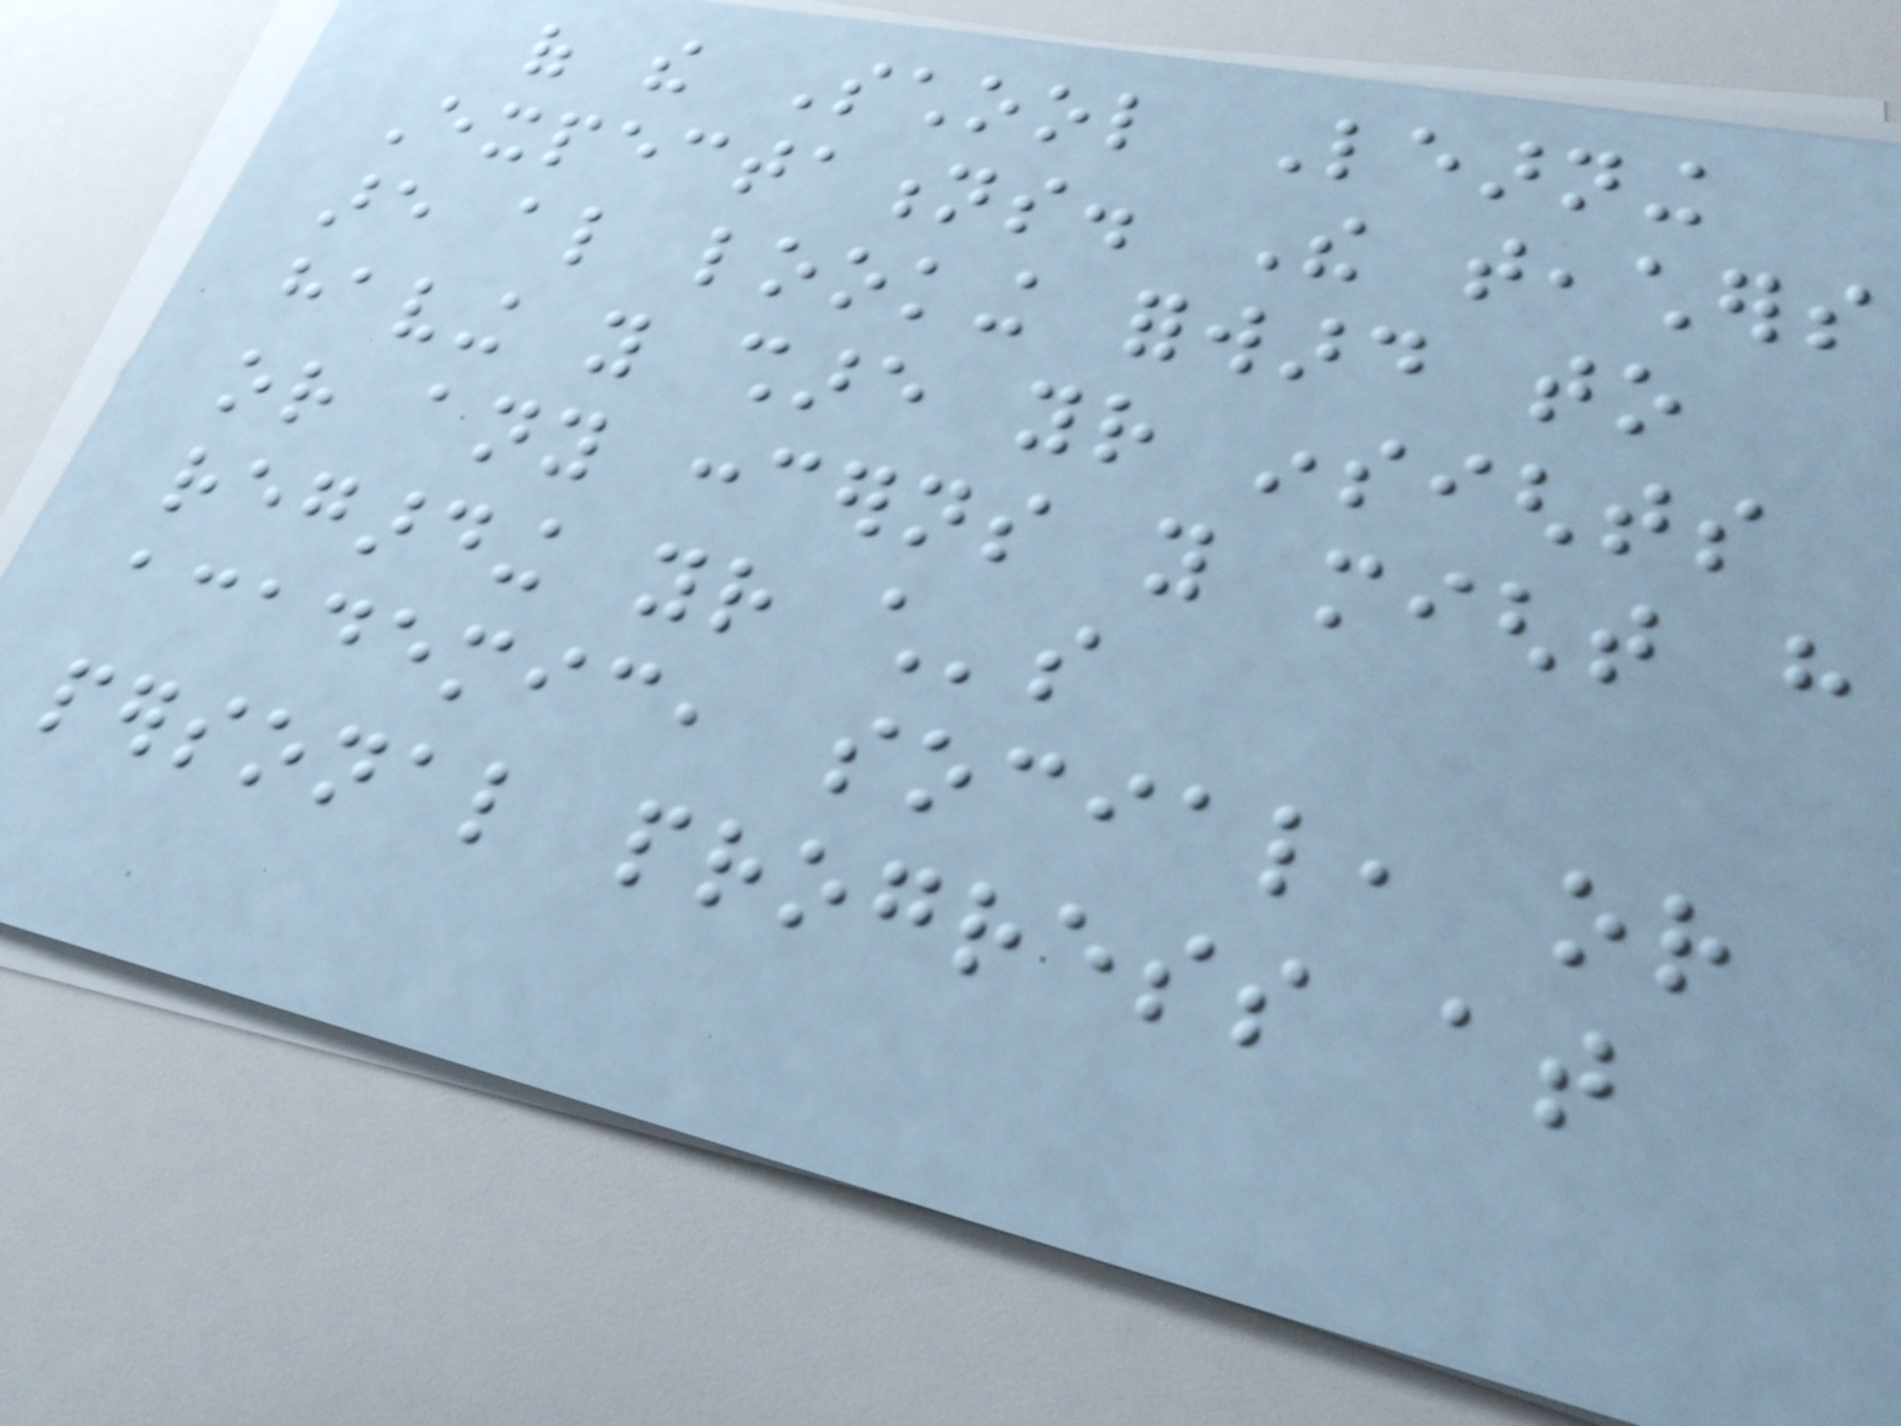of the School Learning
Expectations. The teachers
are also looking forward to
having you share your insights
or any concerns you might have
regarding your child's
academic, social, or
personal progress at
